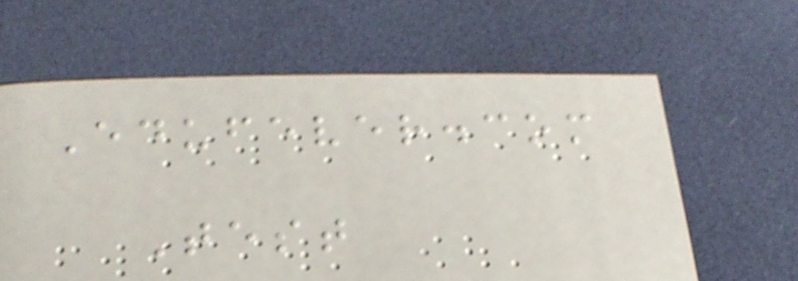Edufever.com
Test
